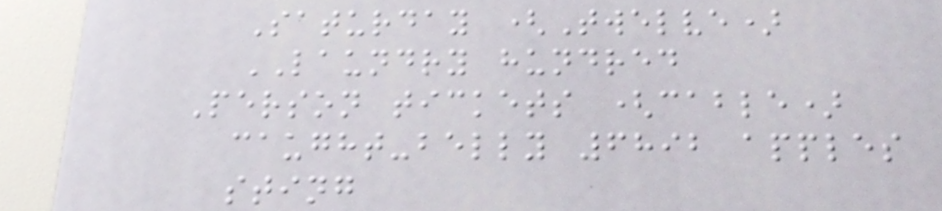Saturday (Twelve)
LAUNDRY hundred
Person tickets (cable)
caught-belly 6892 apples
sting
